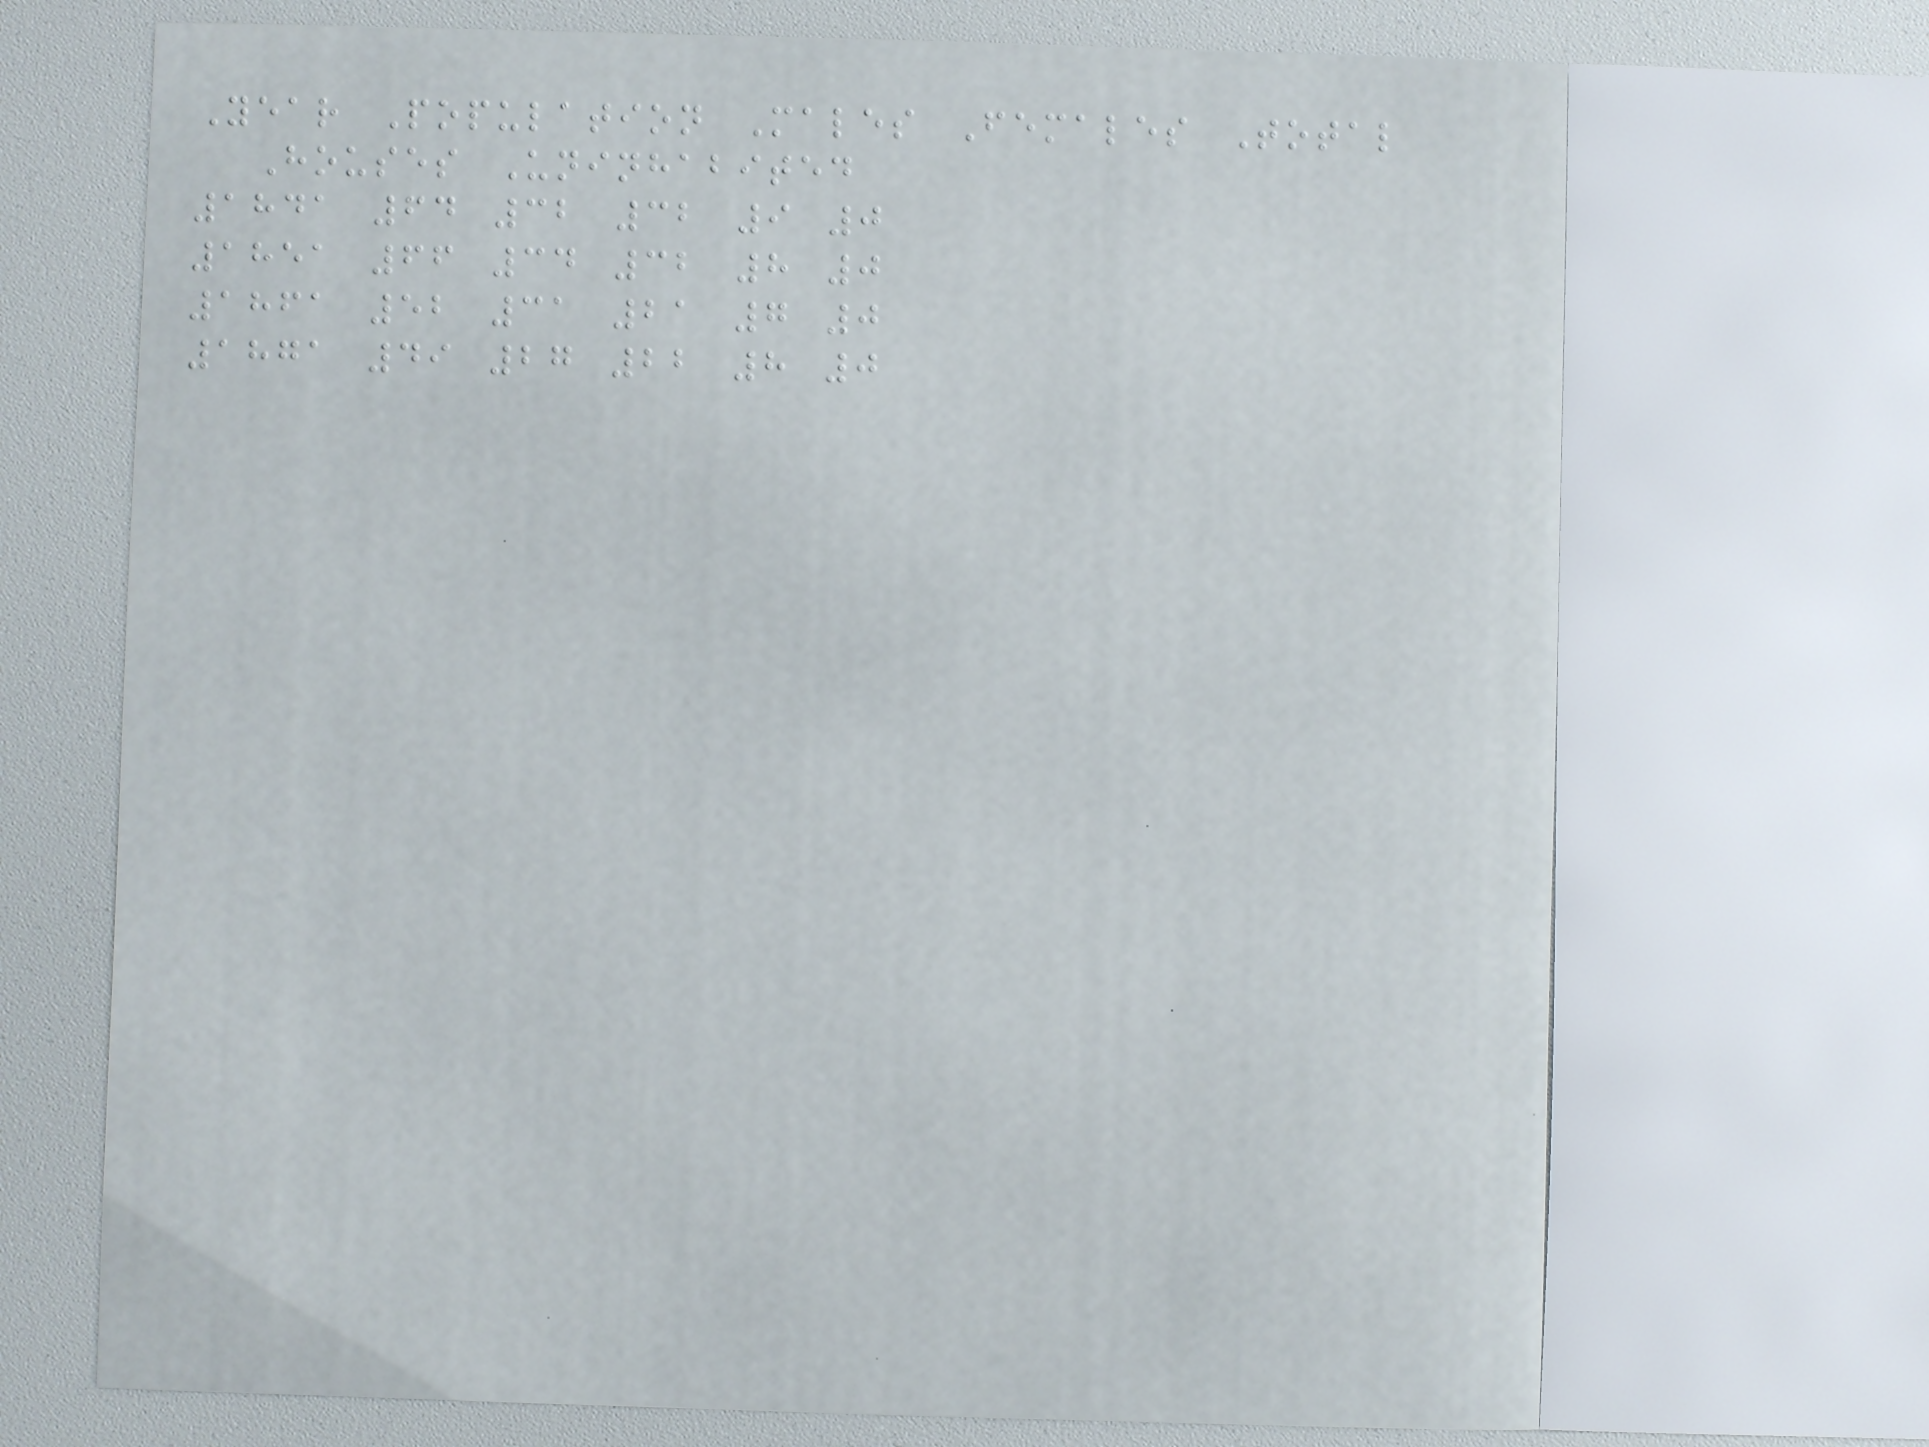Year Population Males Females Total
Houses Uninhabited
1841 64 32 32 9 0
1851 66 34 32 8 0
1861 52 31 21 7 0
1871 49 27 22 8 0
